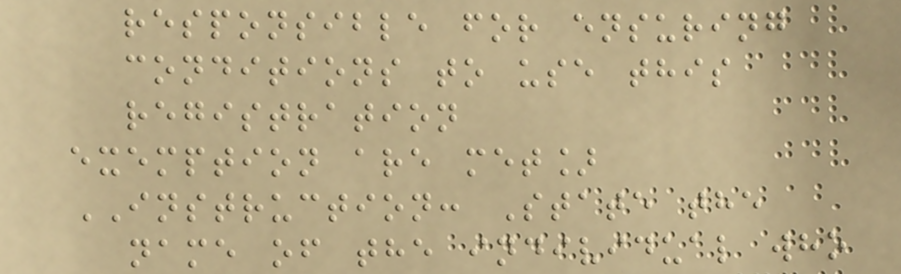responsible for ensuring
conditions to use this
registration
exemption are met]
INSTRUCTION: State the
name of the individual who
